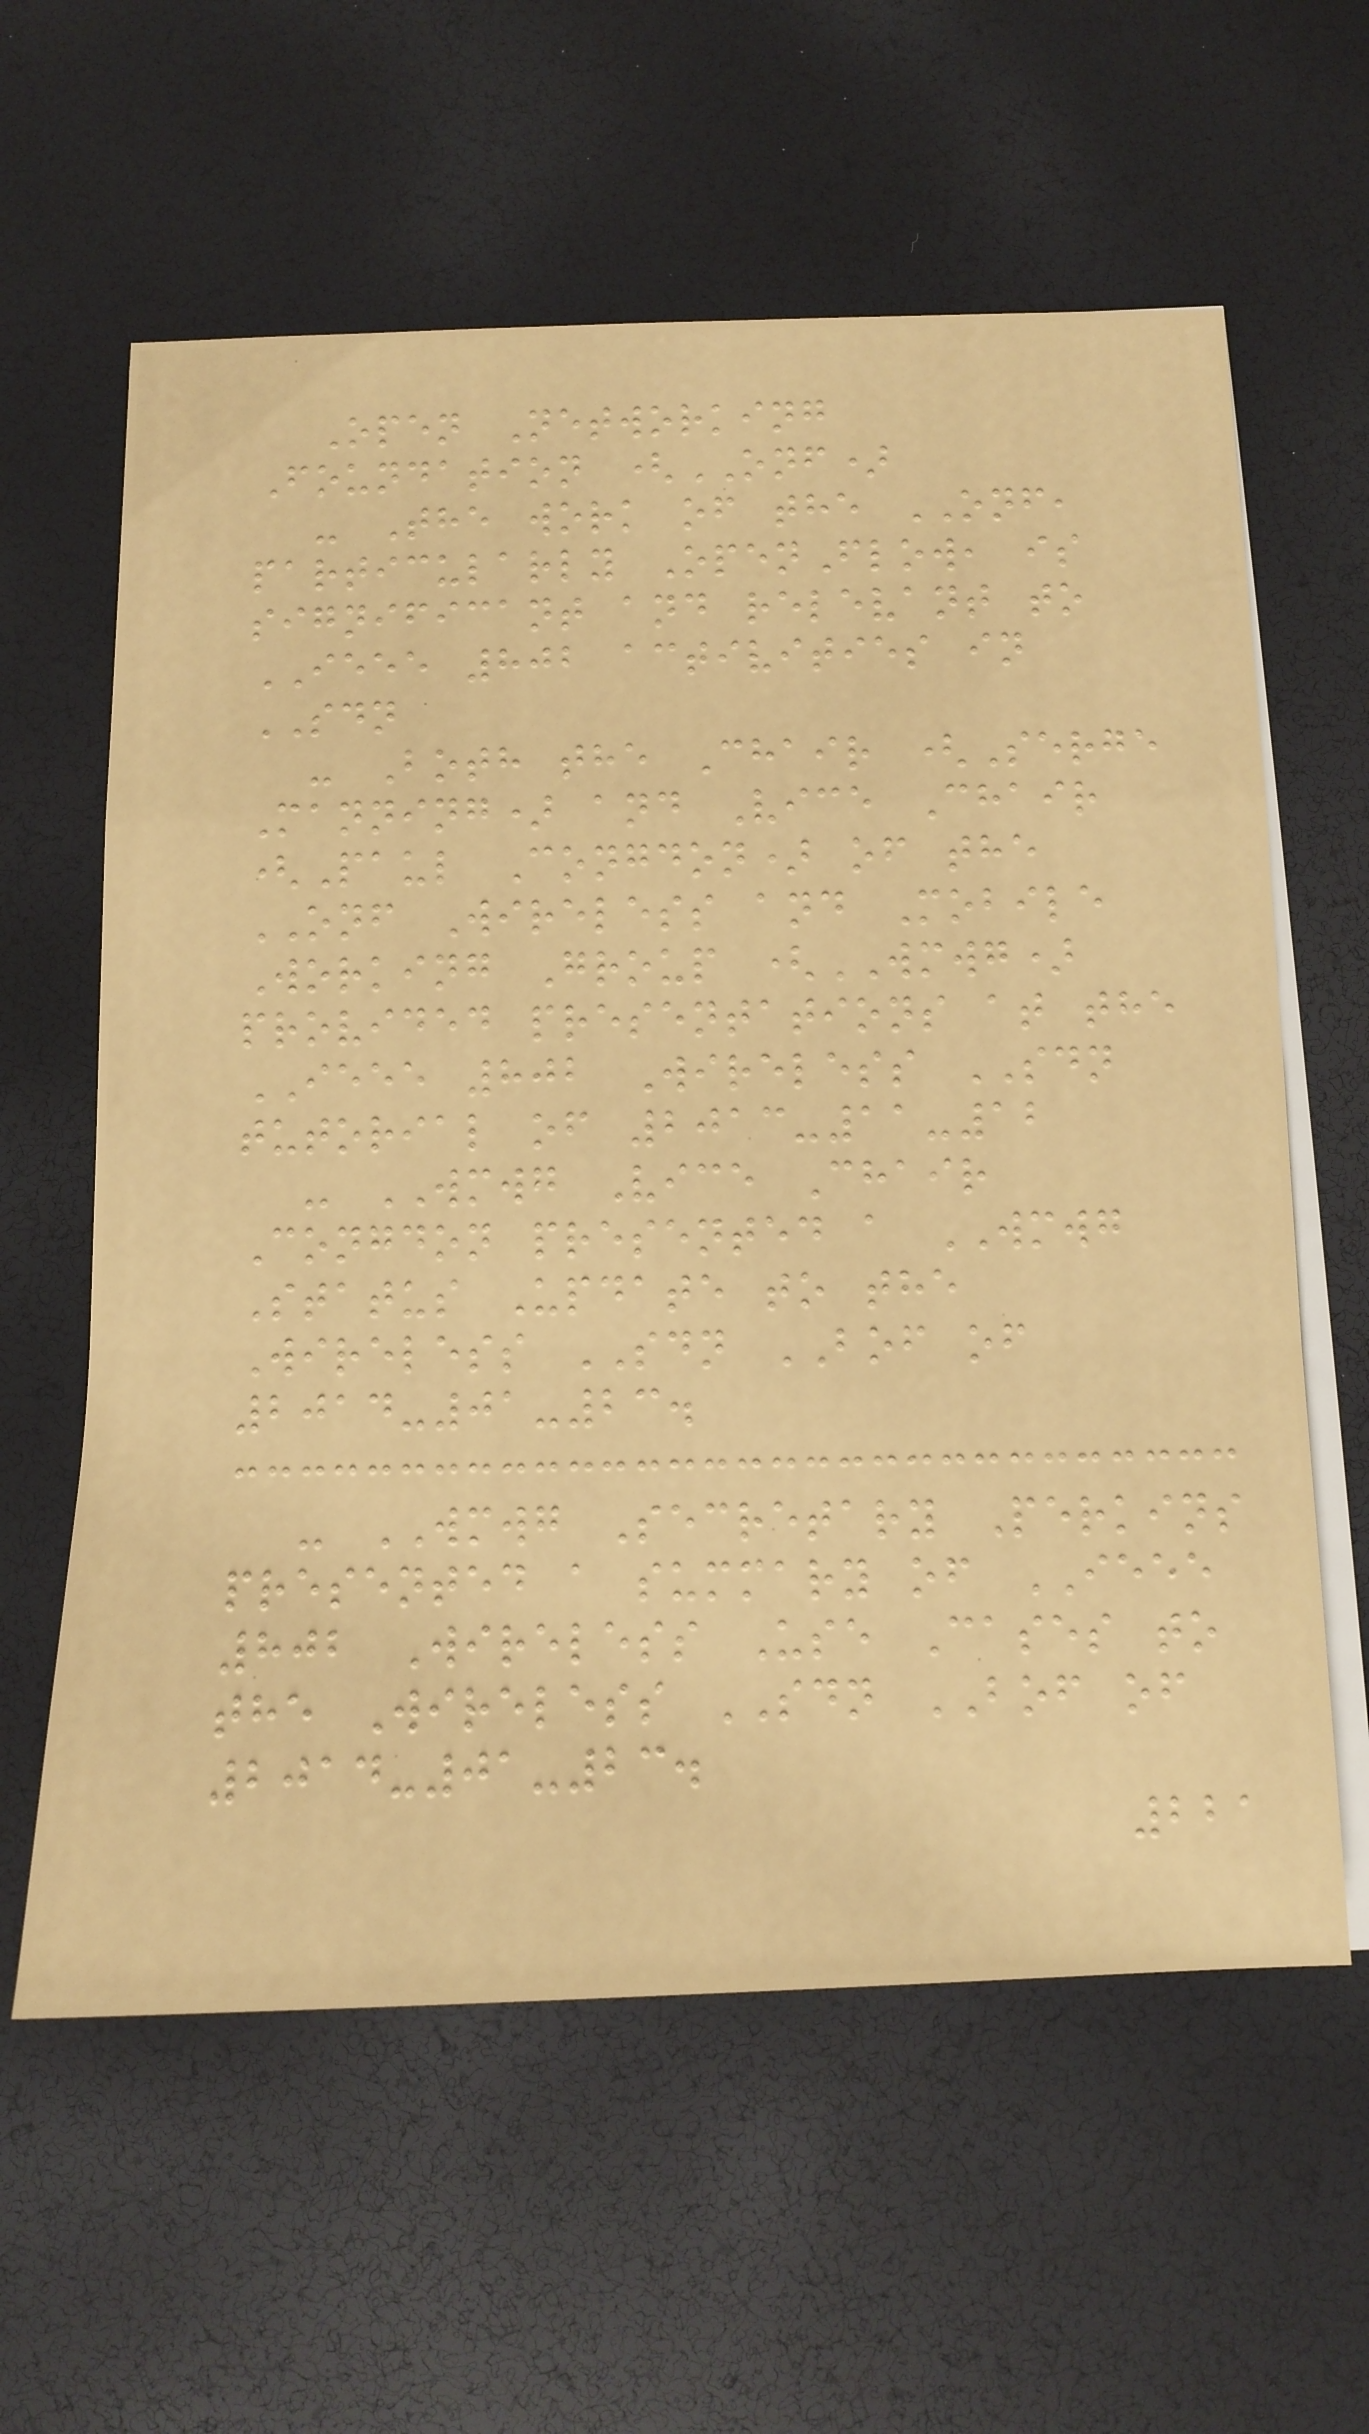Open Networking
Foundation (ONF)
- The work of the ONF,
particularly OpenFlow, is
significant and relevant to
IEEE 802 activities in
SDN
- Both the Chair (Serge
Manning) and Vice Chair
(Paul Congdon) of the
ONF Wireless and Mobile
Working Group (WMWG)
provided presentations at the
IEEE 802 Wireless SDN
tutorial of 2013-11-12
- WMWG Vice Chair
Congdon presented a WMWG
Status Update to the
Wireless SDN BOF of
2014-01-23.
- WMWG Secretary Perkins
presented a summary of IEEE
802 Wireless Use Cases to
the Wireless SDN BOF of
2014-01-23.
221
